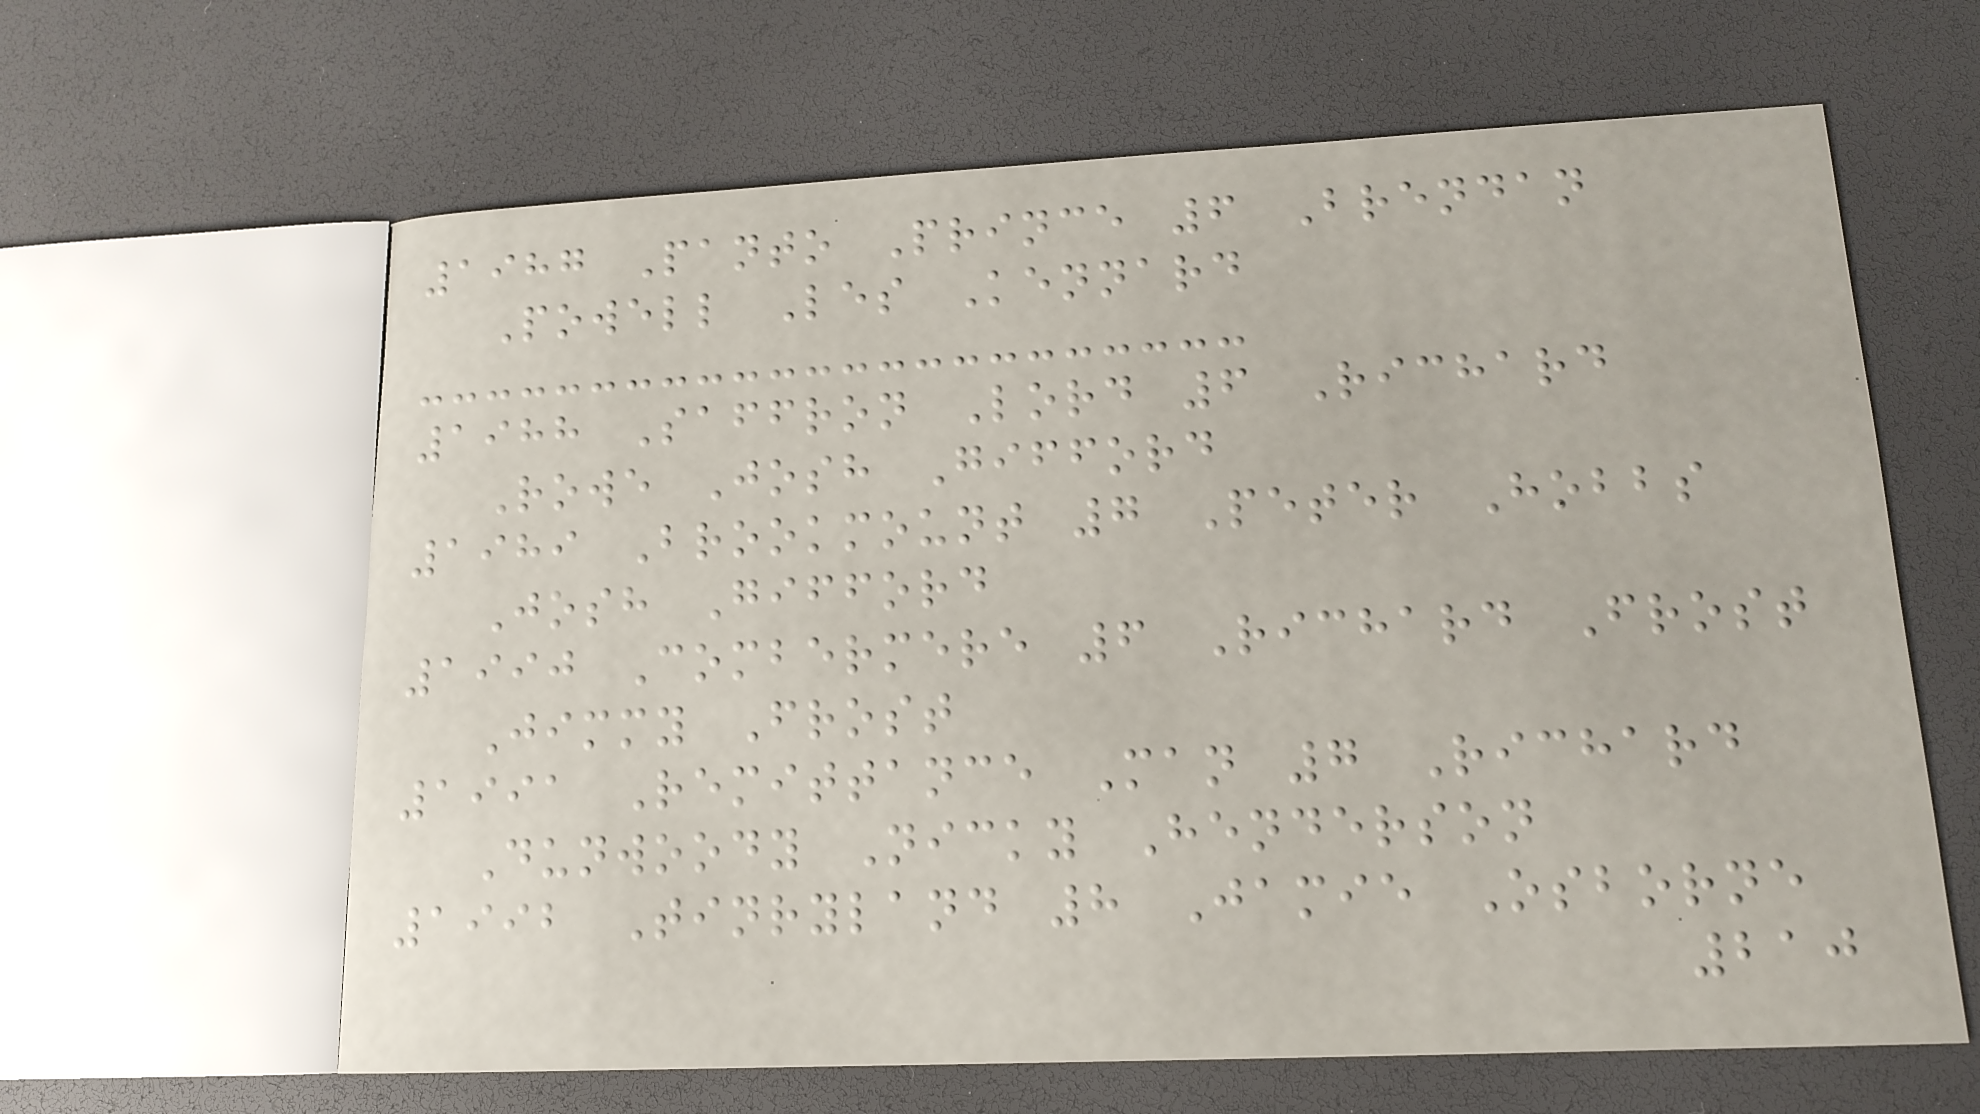1987 Panto Prince 6 Brendan
Powell Les Kennard
1988 Saffron Lord 6 Richard
Rowe Josh Gifford
1989 Brookmount 7 Peter Hobbs
Josh Gifford
1990 Combermere 6 Richard Frost
Jimmy Frost
1991 Remittance Man 7 Richard
Dunwoody Nicky Henderson
1992 Tinryland 8 Jamie Osborne
210
